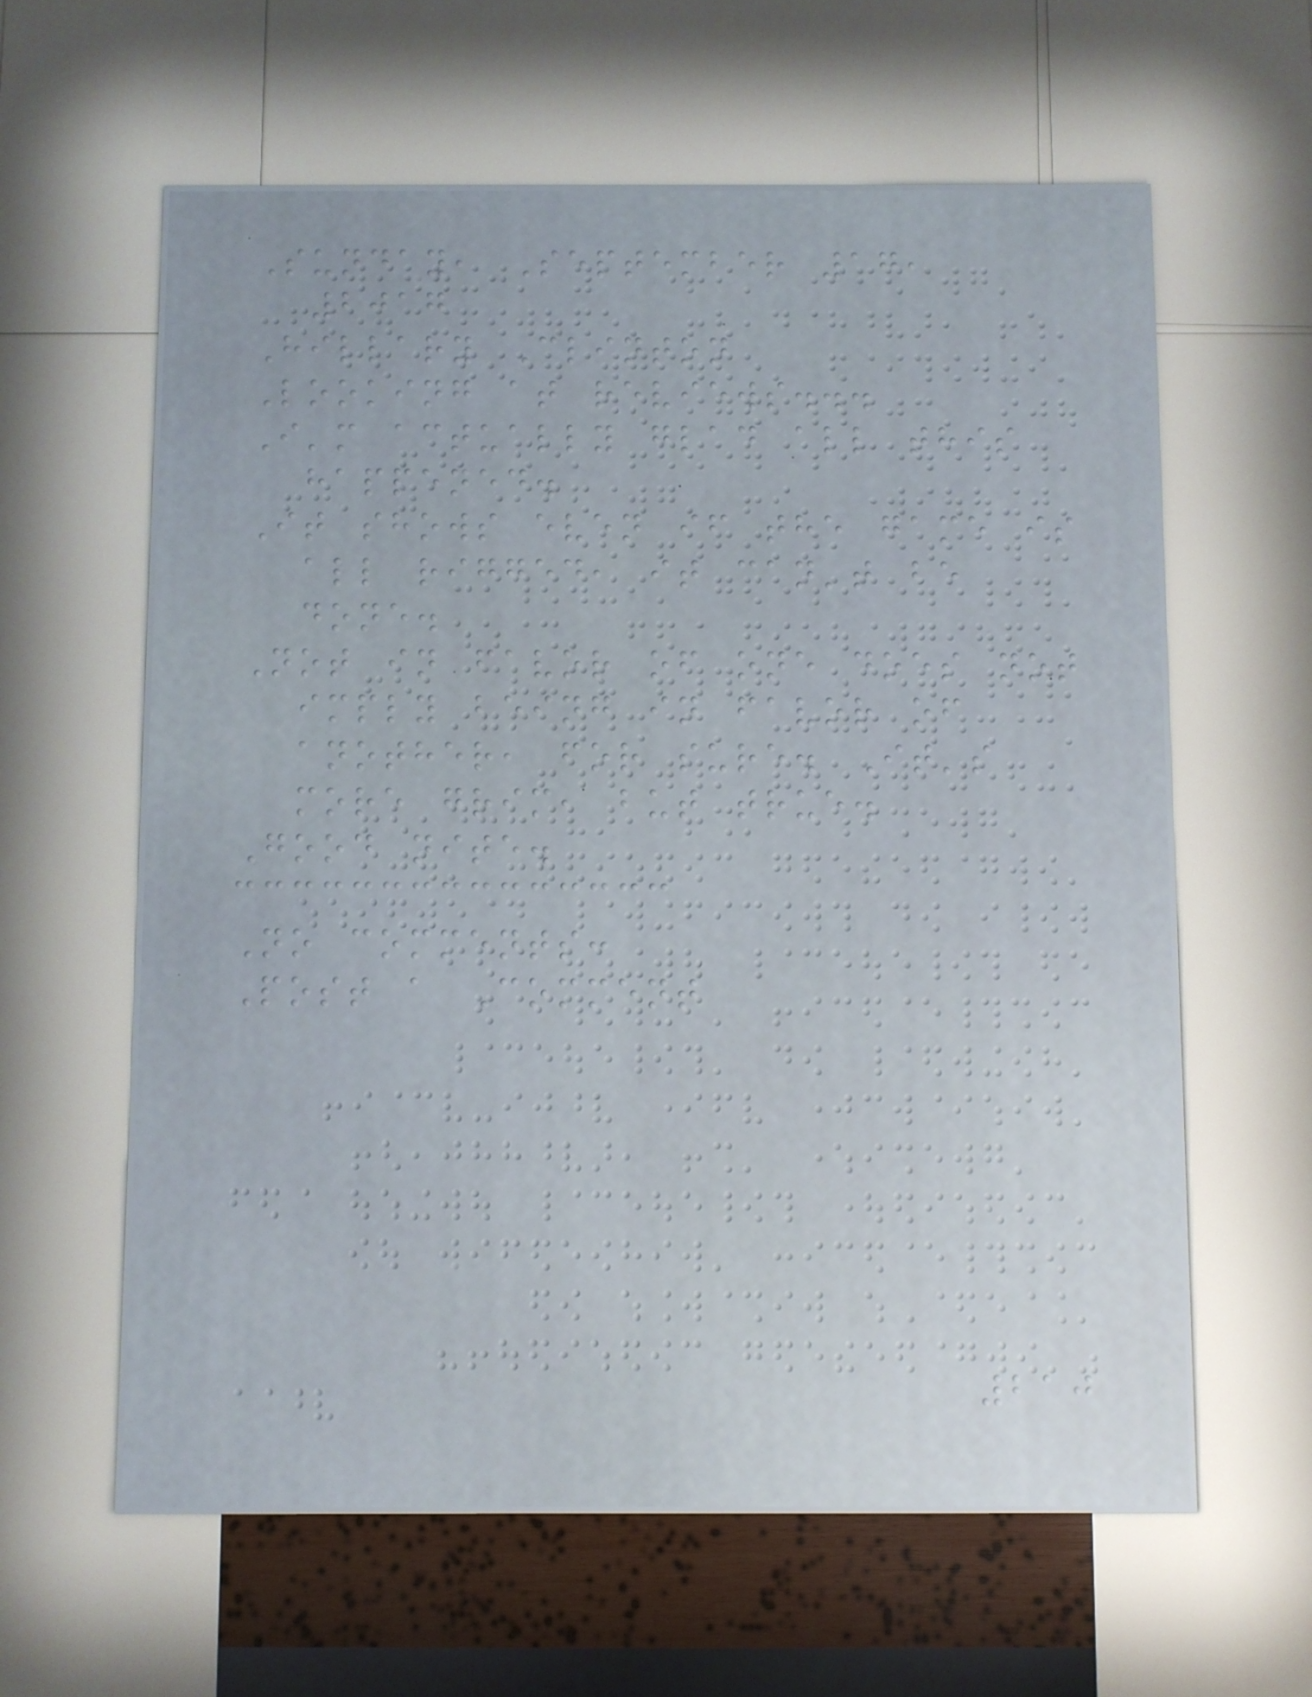Sunday, September 17,
2017
Hillary Clinton
Looking at reviews...
I'm actually glad all this
happened.
It shows even if the game is
all rigged, it can't be
done.
Not in favor of one does not
imply being in favor of
another, for sure. It's
more grim, but true.
Good nite.
No comments:
Post a Comment
210
